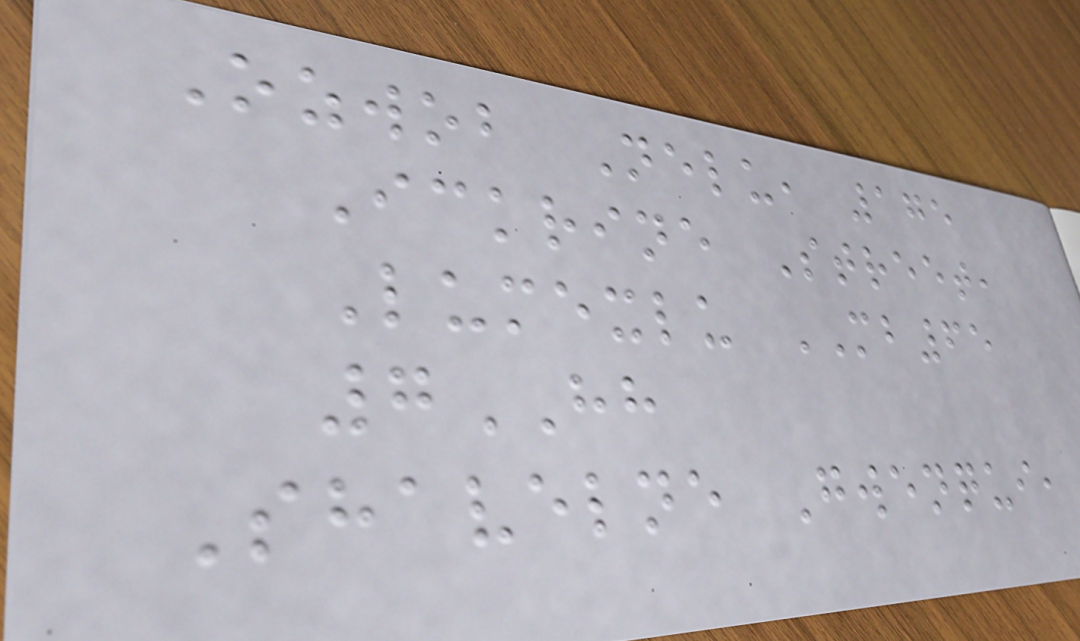Ozwob Nelu, 175
Ickrine Street,
Lumexlu MB65
7HH
Shavelne Gwenqui,
